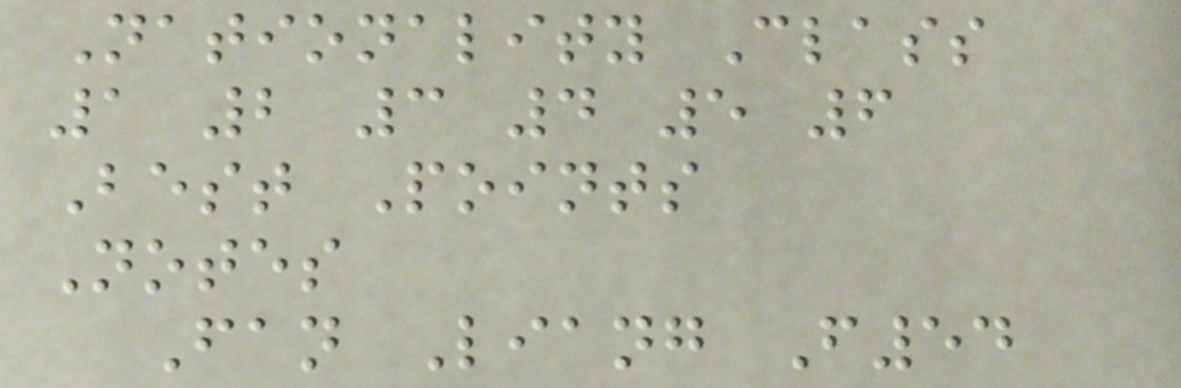Nationality Class
1 2 3 4 5 6
Best Points
Notes
Fan Liang F54
